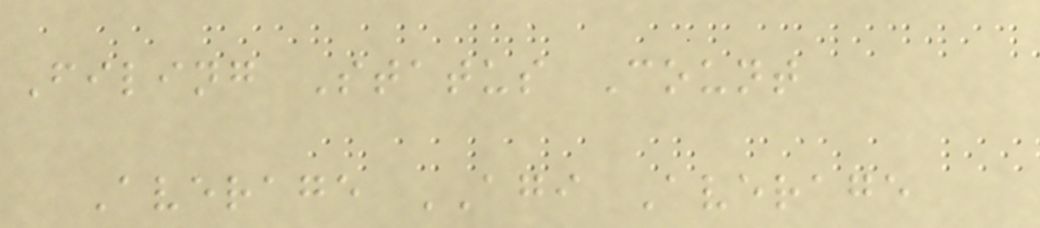Filing Status Count
Average AGI Average
